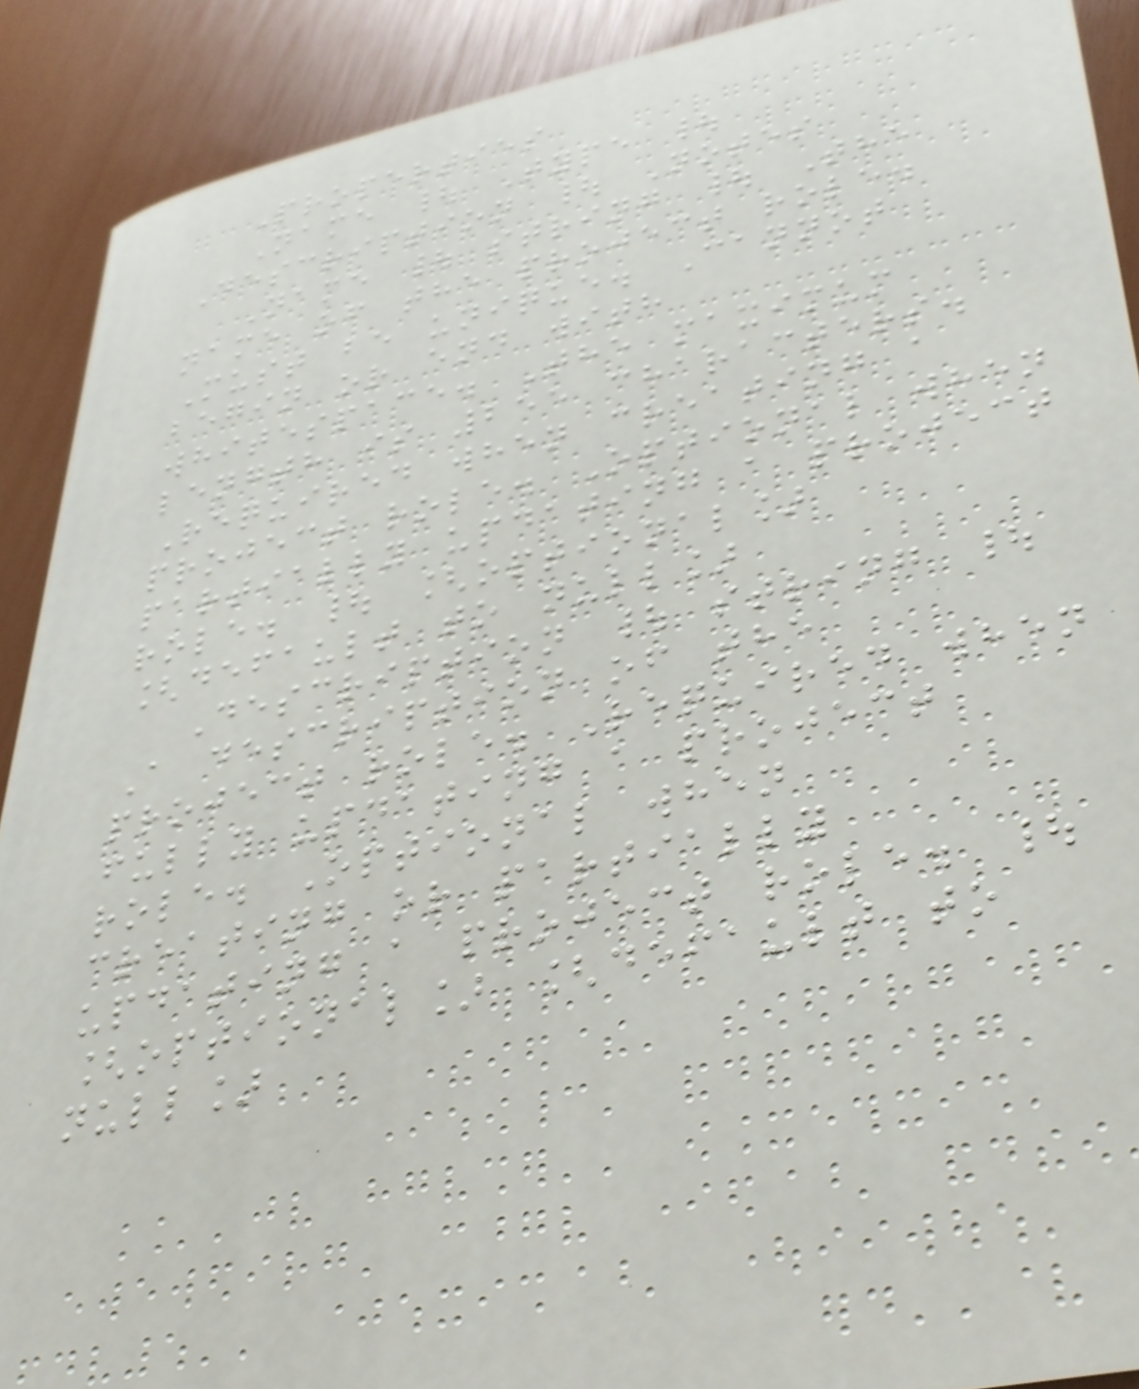Properties
Name | Type |
Description | Notes
Name | string | The
name of the project role.
Must be unique. Cannot
begin or end with
whitespace. The maximum
length is 255 characters.
Required when creating a
project role. Optional when
partially updating a project
role. | [optional]
[default to null]
Description | string |
A description of the
project role. Required when
fully updating a project
role. Optional when
creating or partially
updating a project role. |
[optional] [default to
null]
